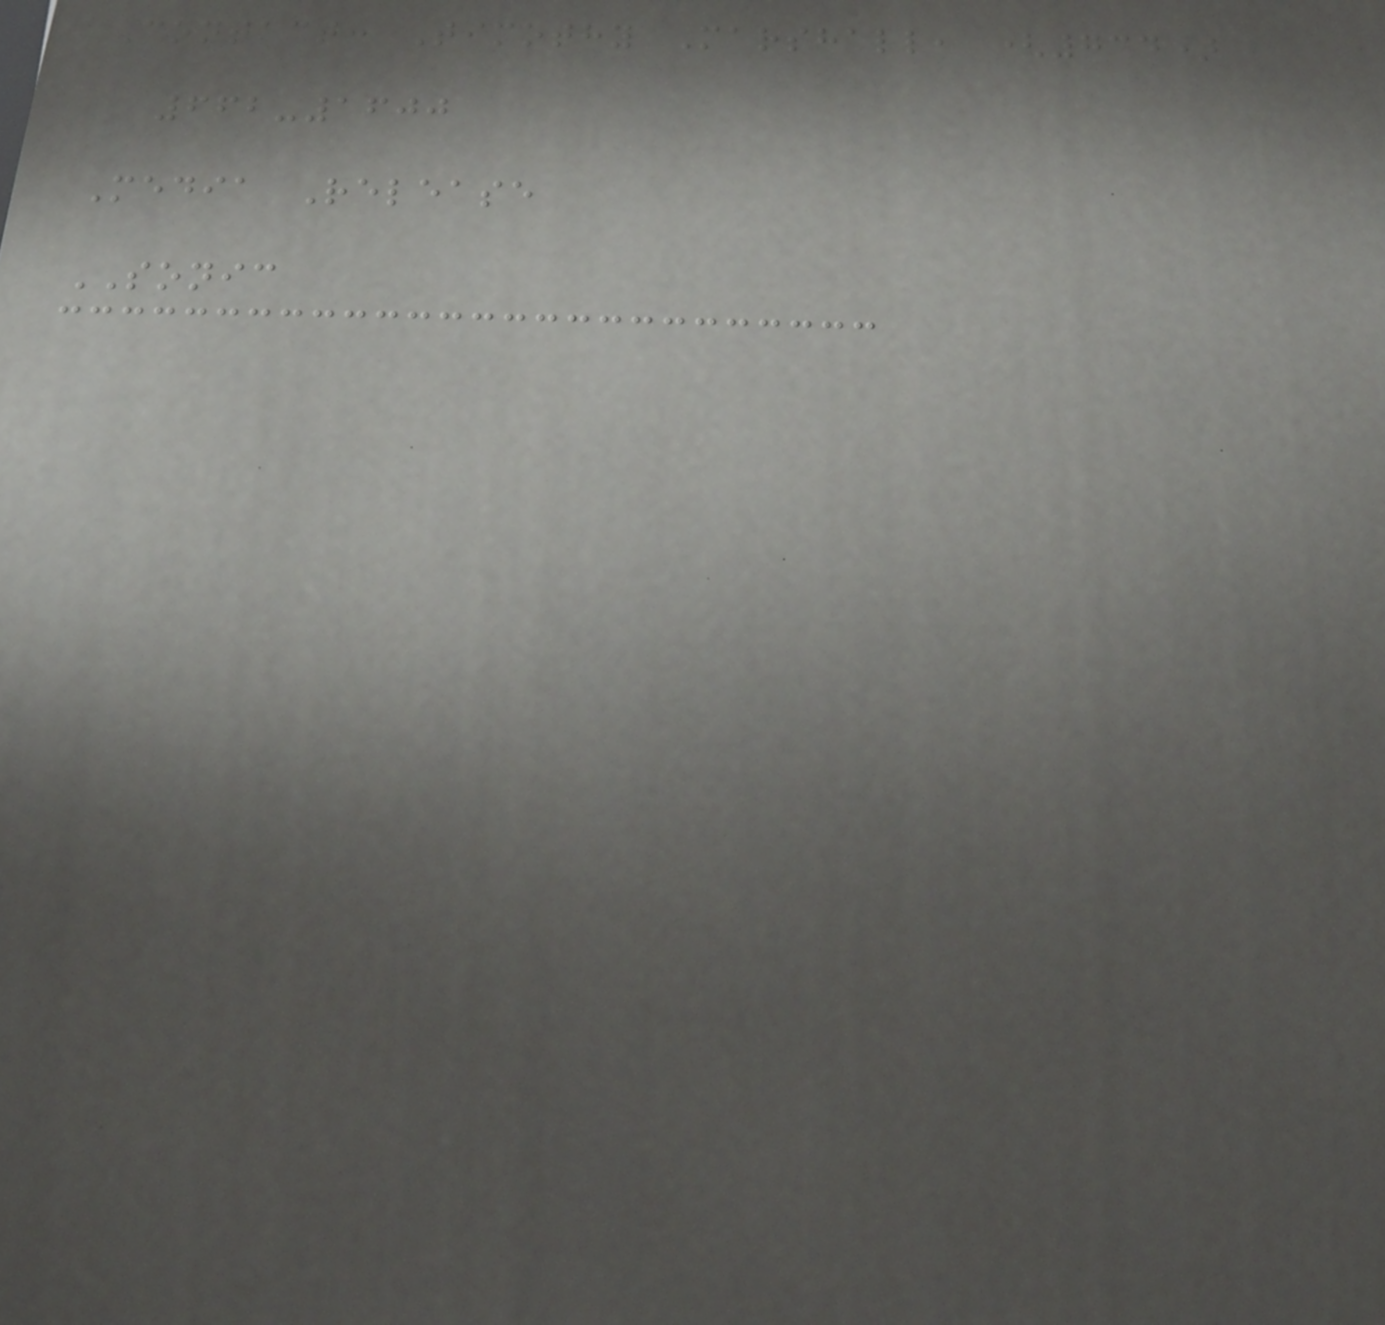Contact: Timothy Marshall, (734)
662-1600
Media Release
SONIC
